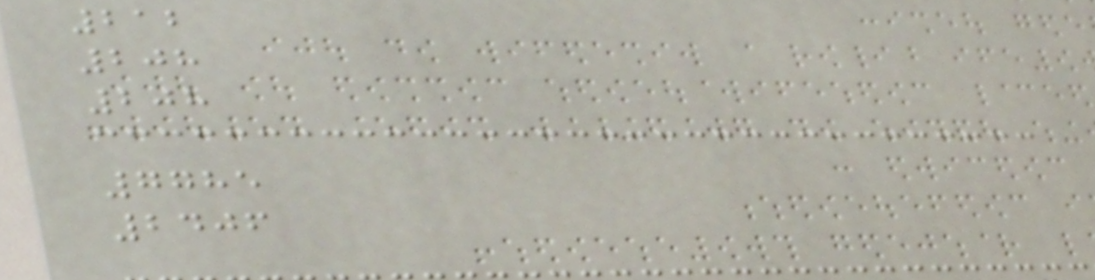212
208
208
7785
2406
